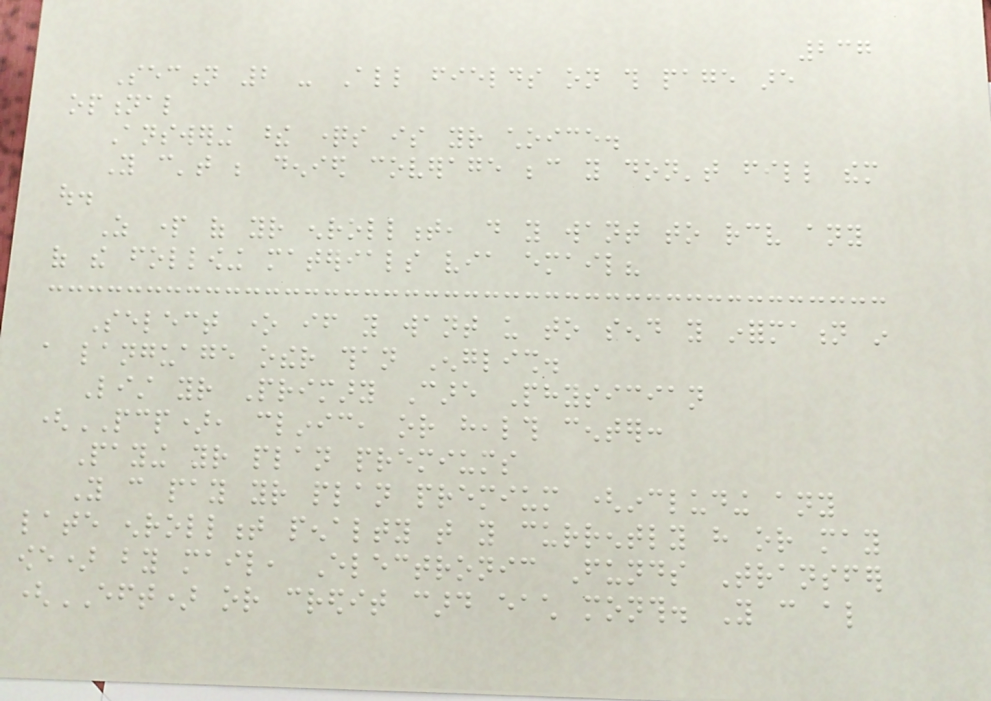237
Section 2 - All fields on this page are
optional
Answering these questions is your choice.
You can't be denied coverage because you don't fill them
out.
As part of your enrollment, do you want to receive any
of the following materials via email?
Select one if you want us to send you information in
a language other than English.
List your Primary Care Physician
(PCP), clinic, or health center:
Paying your plan premiums
You can pay your plan premium (including any
late enrollment penalty that you currently have or may
owe) by mail, Electronic Funds Transfer
(EFT) or credit card each month. You can also
